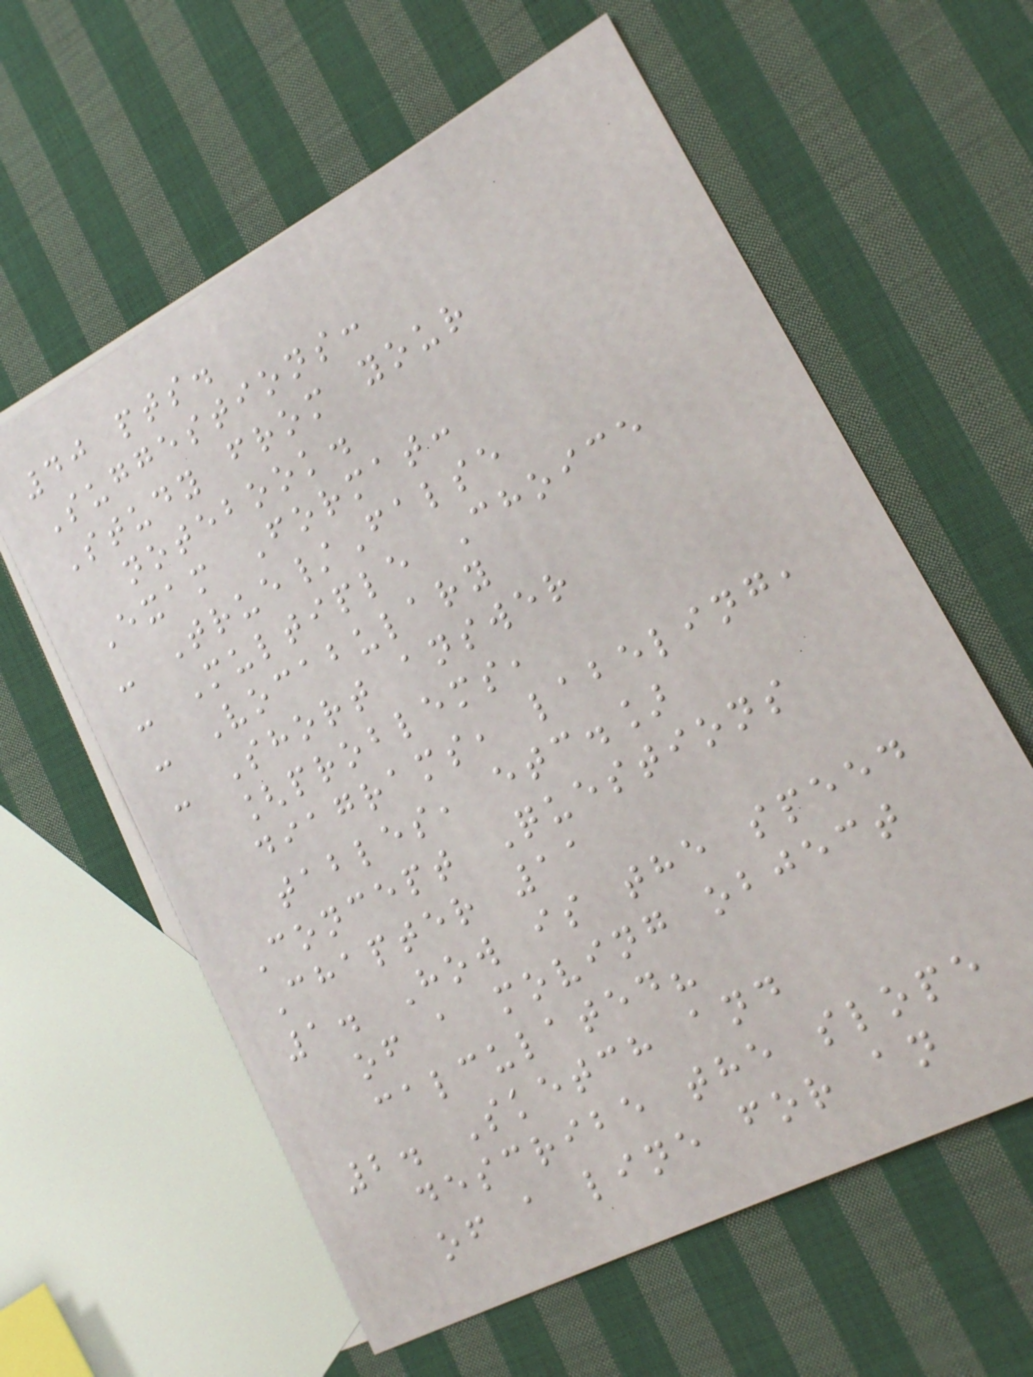40 pts.
Suggestions:
Study from your
notebook.
Exam Format:
- True/False
- Multiple Choice
- Vocabulary
- Short answer
[problems,
diagrams, labeling,
tables, etc.]
Concept Questions
Chapter 11
1. How is the speed
of a moving object
calculated?
2. Sketch and
describe the slope
of a line for an
